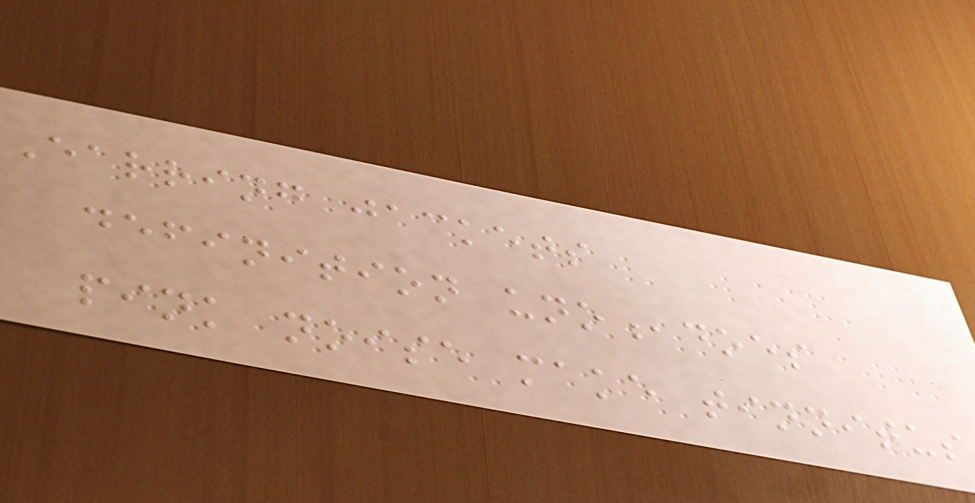Earring jackets
definition uno,does
pink noise make tinnitus
